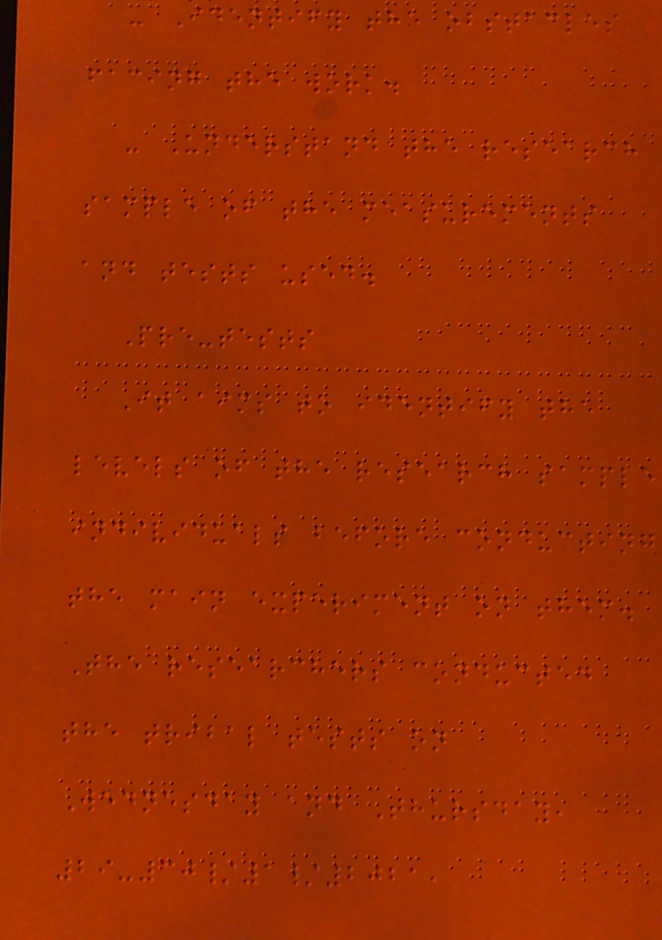- Identify the obstacles
facing the work.
- Understand the research
sample of the measurements
and tests used.
Pre-tests
It aims to identify the
levels of the research sample
individuals before conducting
the main experiment on them.
The researchers conducted
the tribal tests on
Wednesday and Thursday,
29-30/1/2021,
